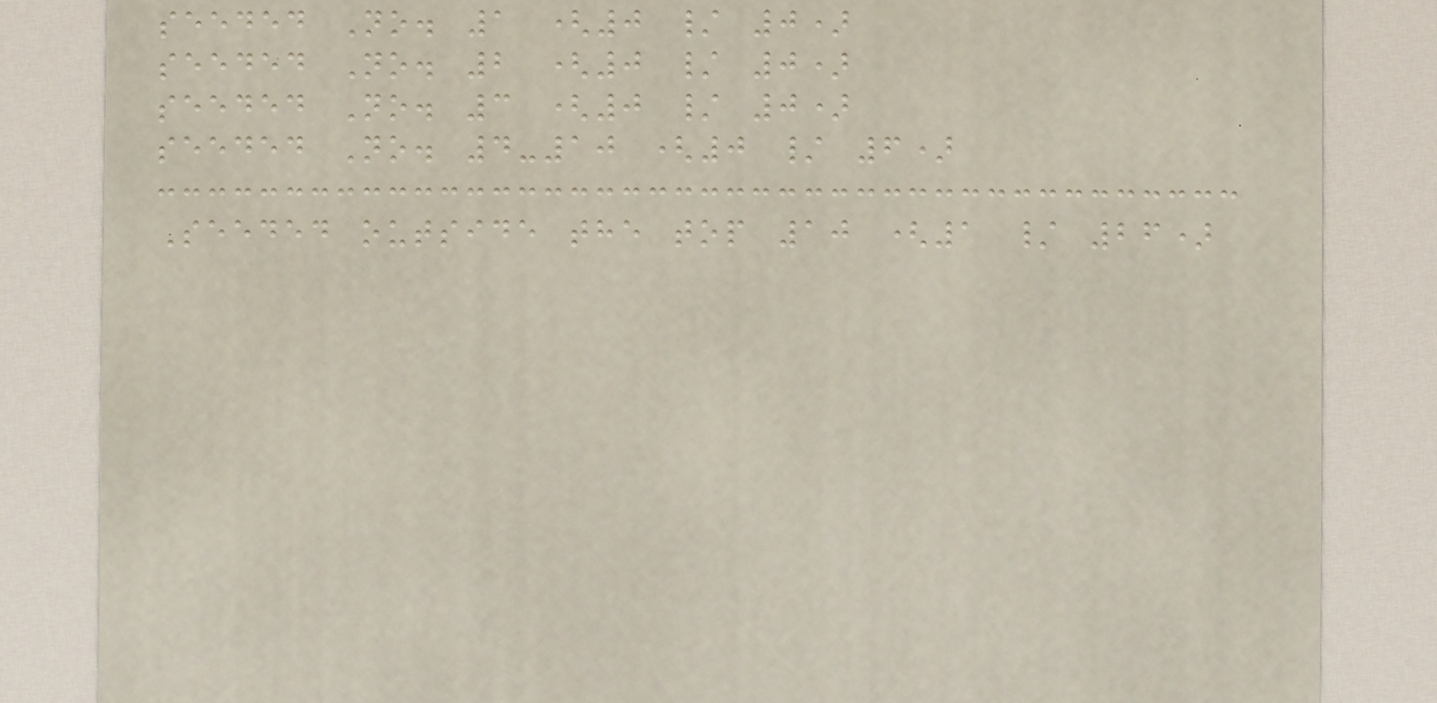seeded No. 1 (0 / 0)
seeded No. 2 (0 / 0)
seeded No. 3 (0 / 0)
seeded No. 4-10 (0 / 6)
Seeded outside the top 10 (1 / 26)
